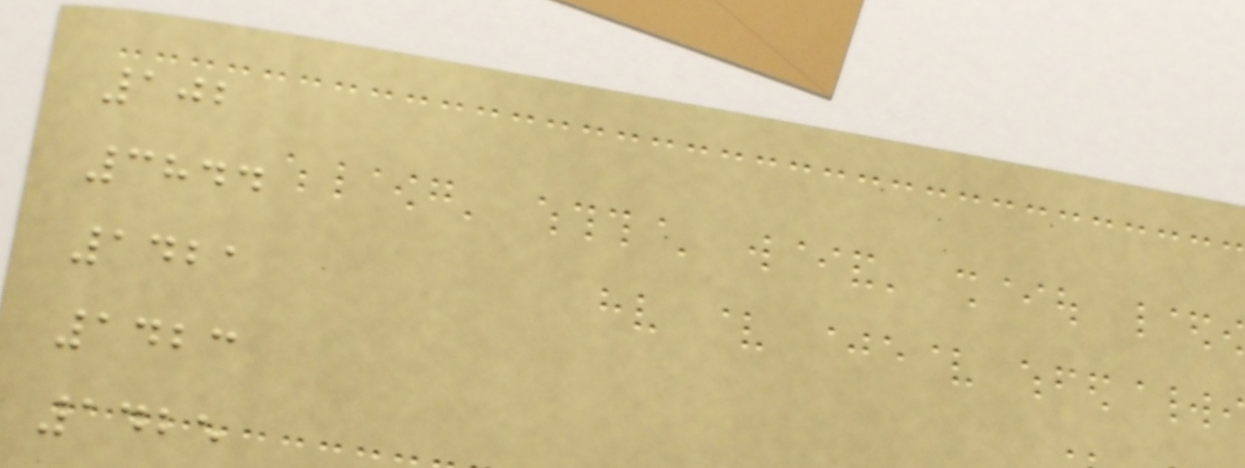102
3844
1421
1423
1425
